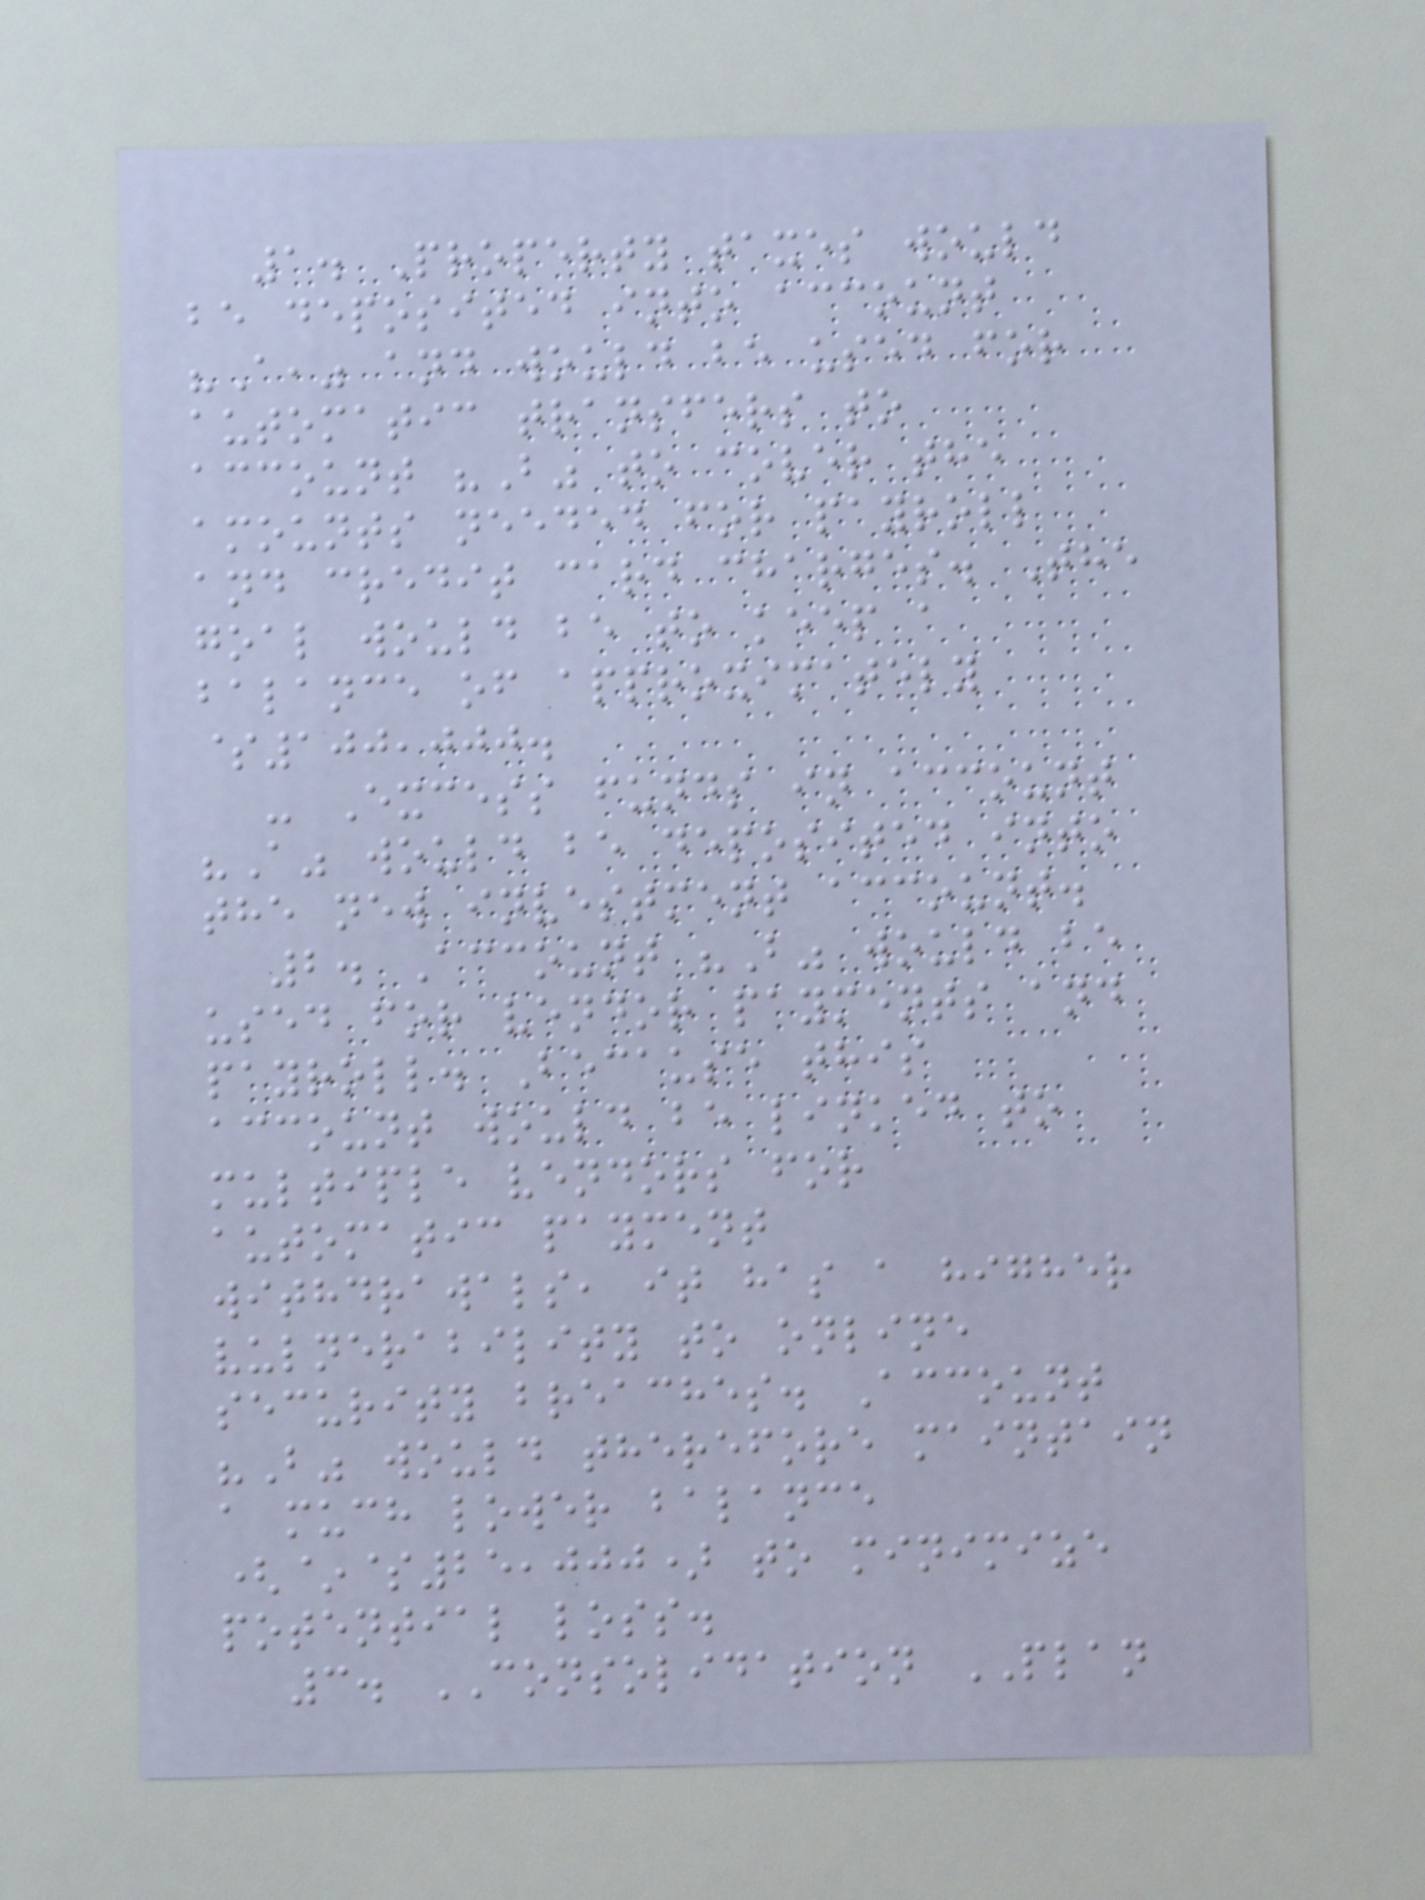1. Property taxes would
be deposited into account
"A," and would be used for
automatic transfers to
account "B" to cover the
amounts needed for payroll
and credit card charges. The
goal would be to keep a
balance of approximately
$100,000.
- Excess funds in account
"A" would be deposited into
the new investment account.
2. Account "B" would be
used for vendor payments and
payroll. Because this
account would be linked to
multiple vendors for
automatic payment
withdrawals, it has a higher
vulnerability to online
security breaches. Account
"B" would therefore maintain
a much lower balance
(~$25,000) to minimize
potential loss.
3. CONSOLIDATION PLAN
